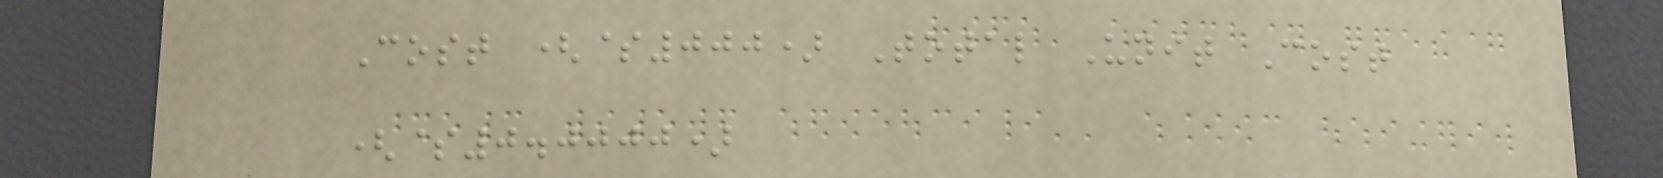Cost ($000) Total Unit Cost
($0.0000)
